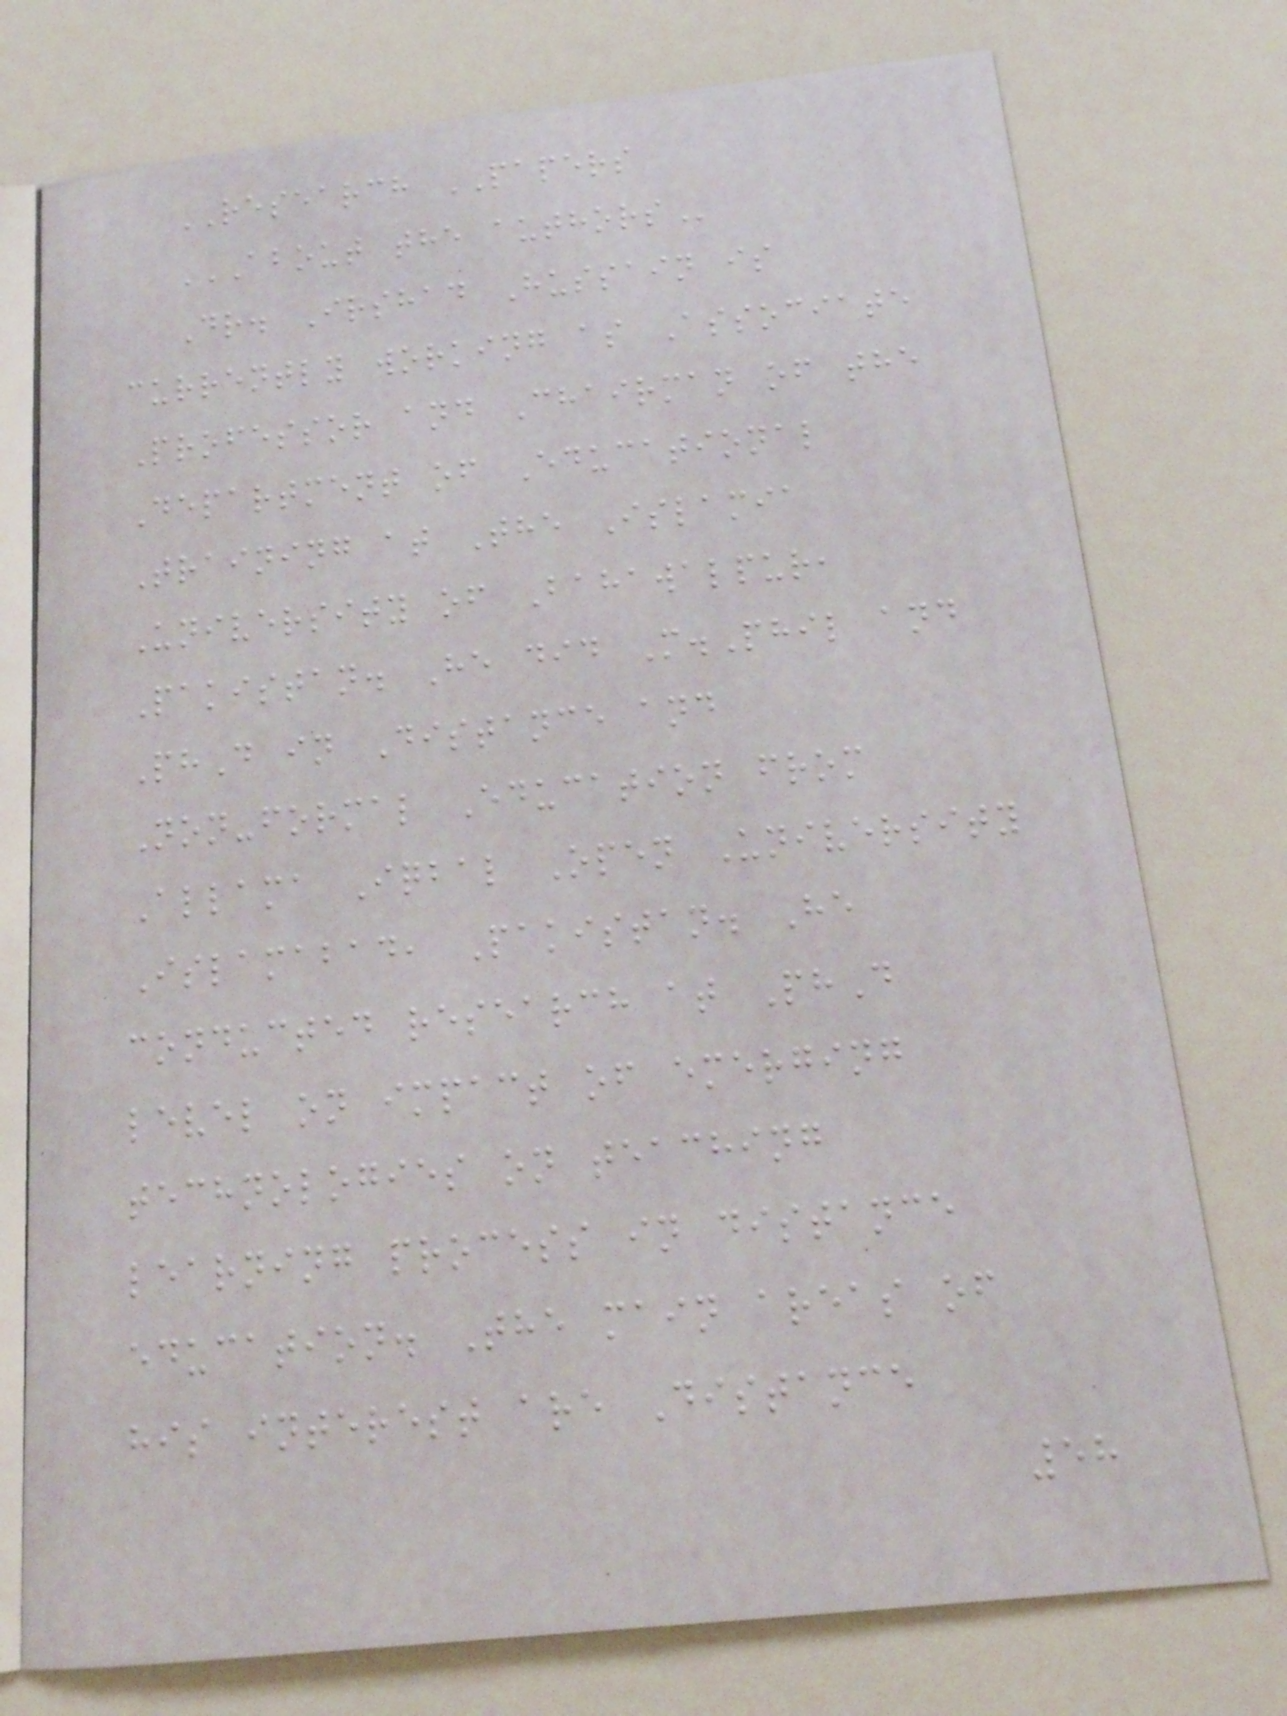RESEARCH PAPERS
ABOUT THE AUTHORS
Dr. Irshad Hussain is
currently working as Associate
Professor and Chairman of the
Department of Educational
Training at The Islamia
University of Bahawalpur,
Pakistan. He did M.Phil and
PhD in Distance and
Non-formal Education from
Allama Iqbal Open University
Islamabad, Pakistan. He
conducted research at PhD
level on impact of emerging
technologies on teaching
learning process in distance
education. The main areas of
his interest are Distance
58
